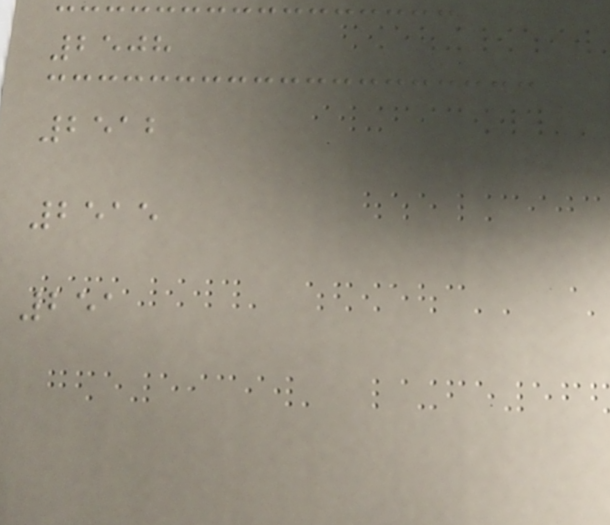2508
2512
2515
251
